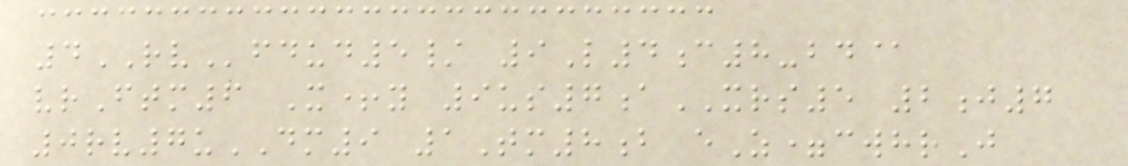4RVfdud5/ 9L4c8-bd@
vrFtm6 X+y 9us7aXRS5 2j7
0rv7uDM9 1Tm8b eZ=cwhrJ
